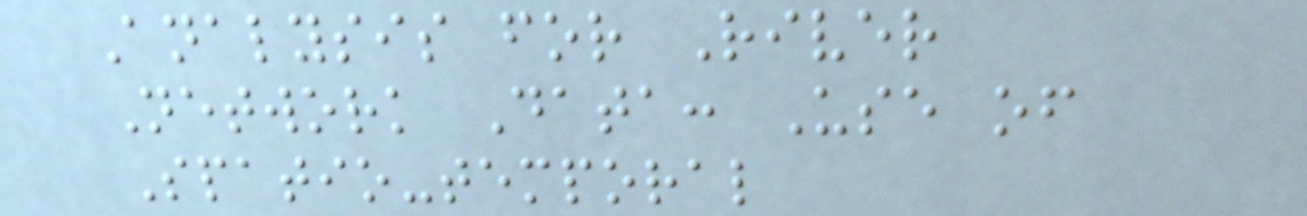Analysis for River
Network Data: Use of
Spatio-temporal
